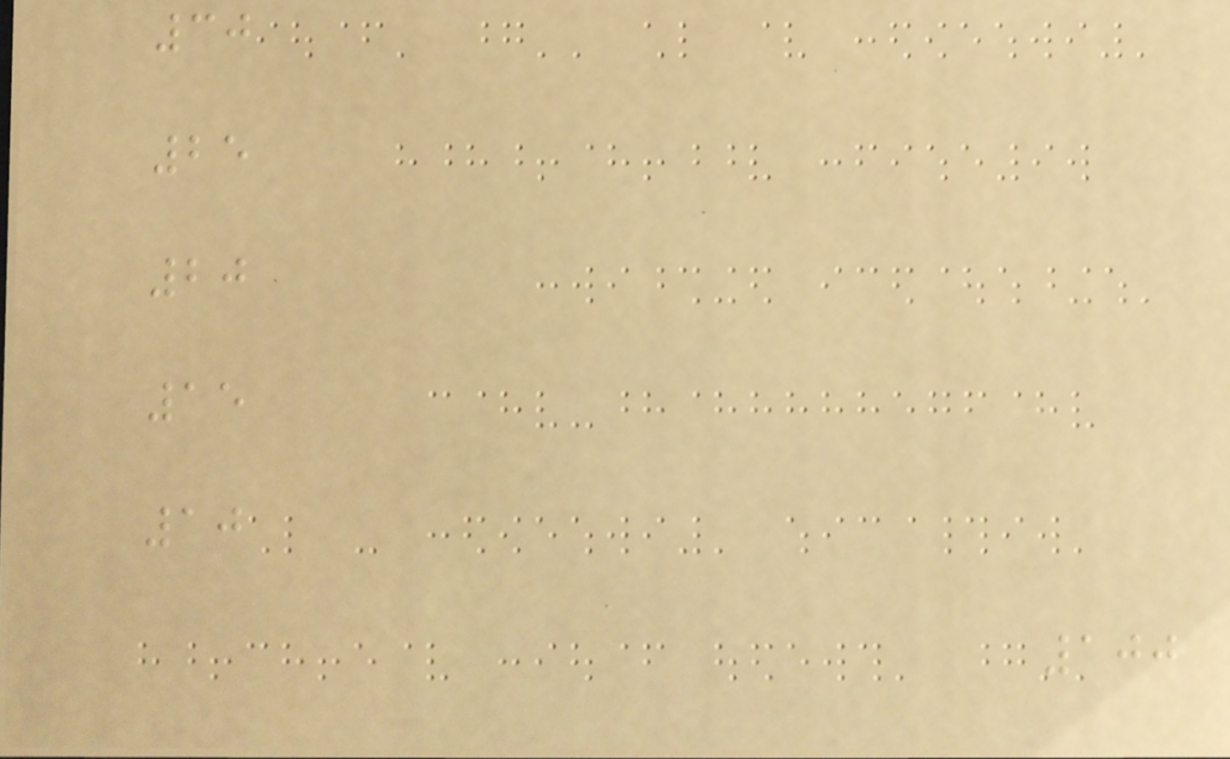30
25
20
15
10
100
